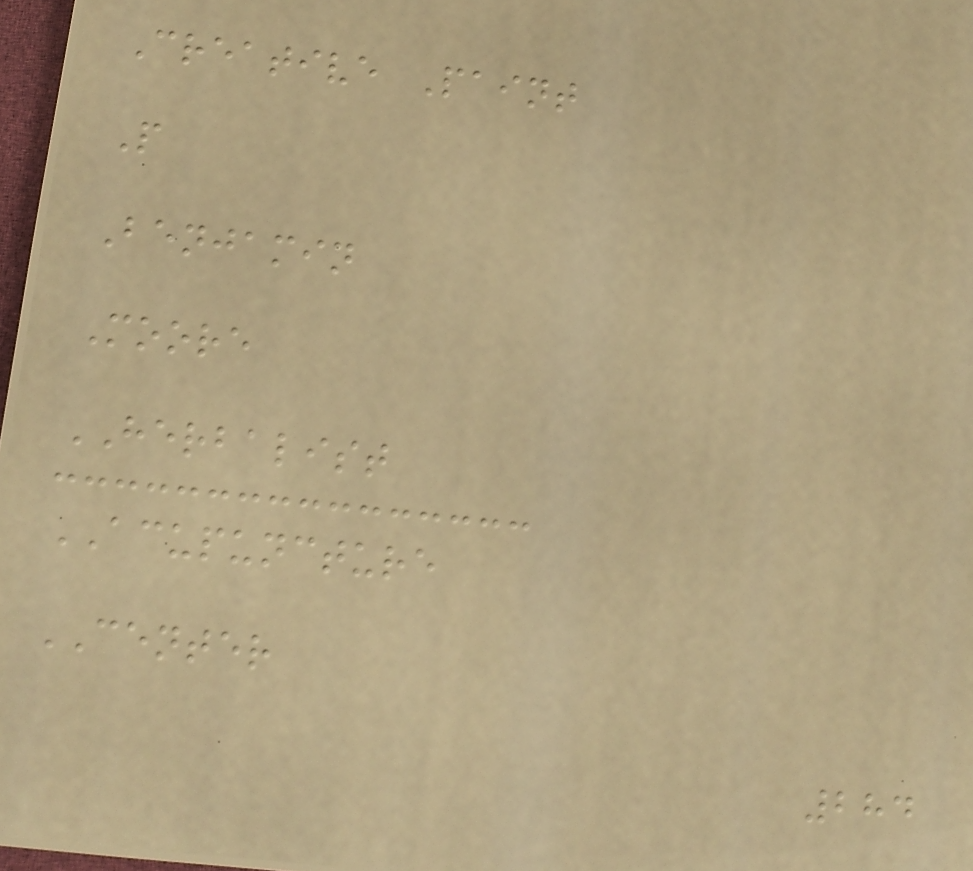Creative Paint
P
Benjamin
Moore
HERBALIST
ACUPUNCTURE
CENTER
284
